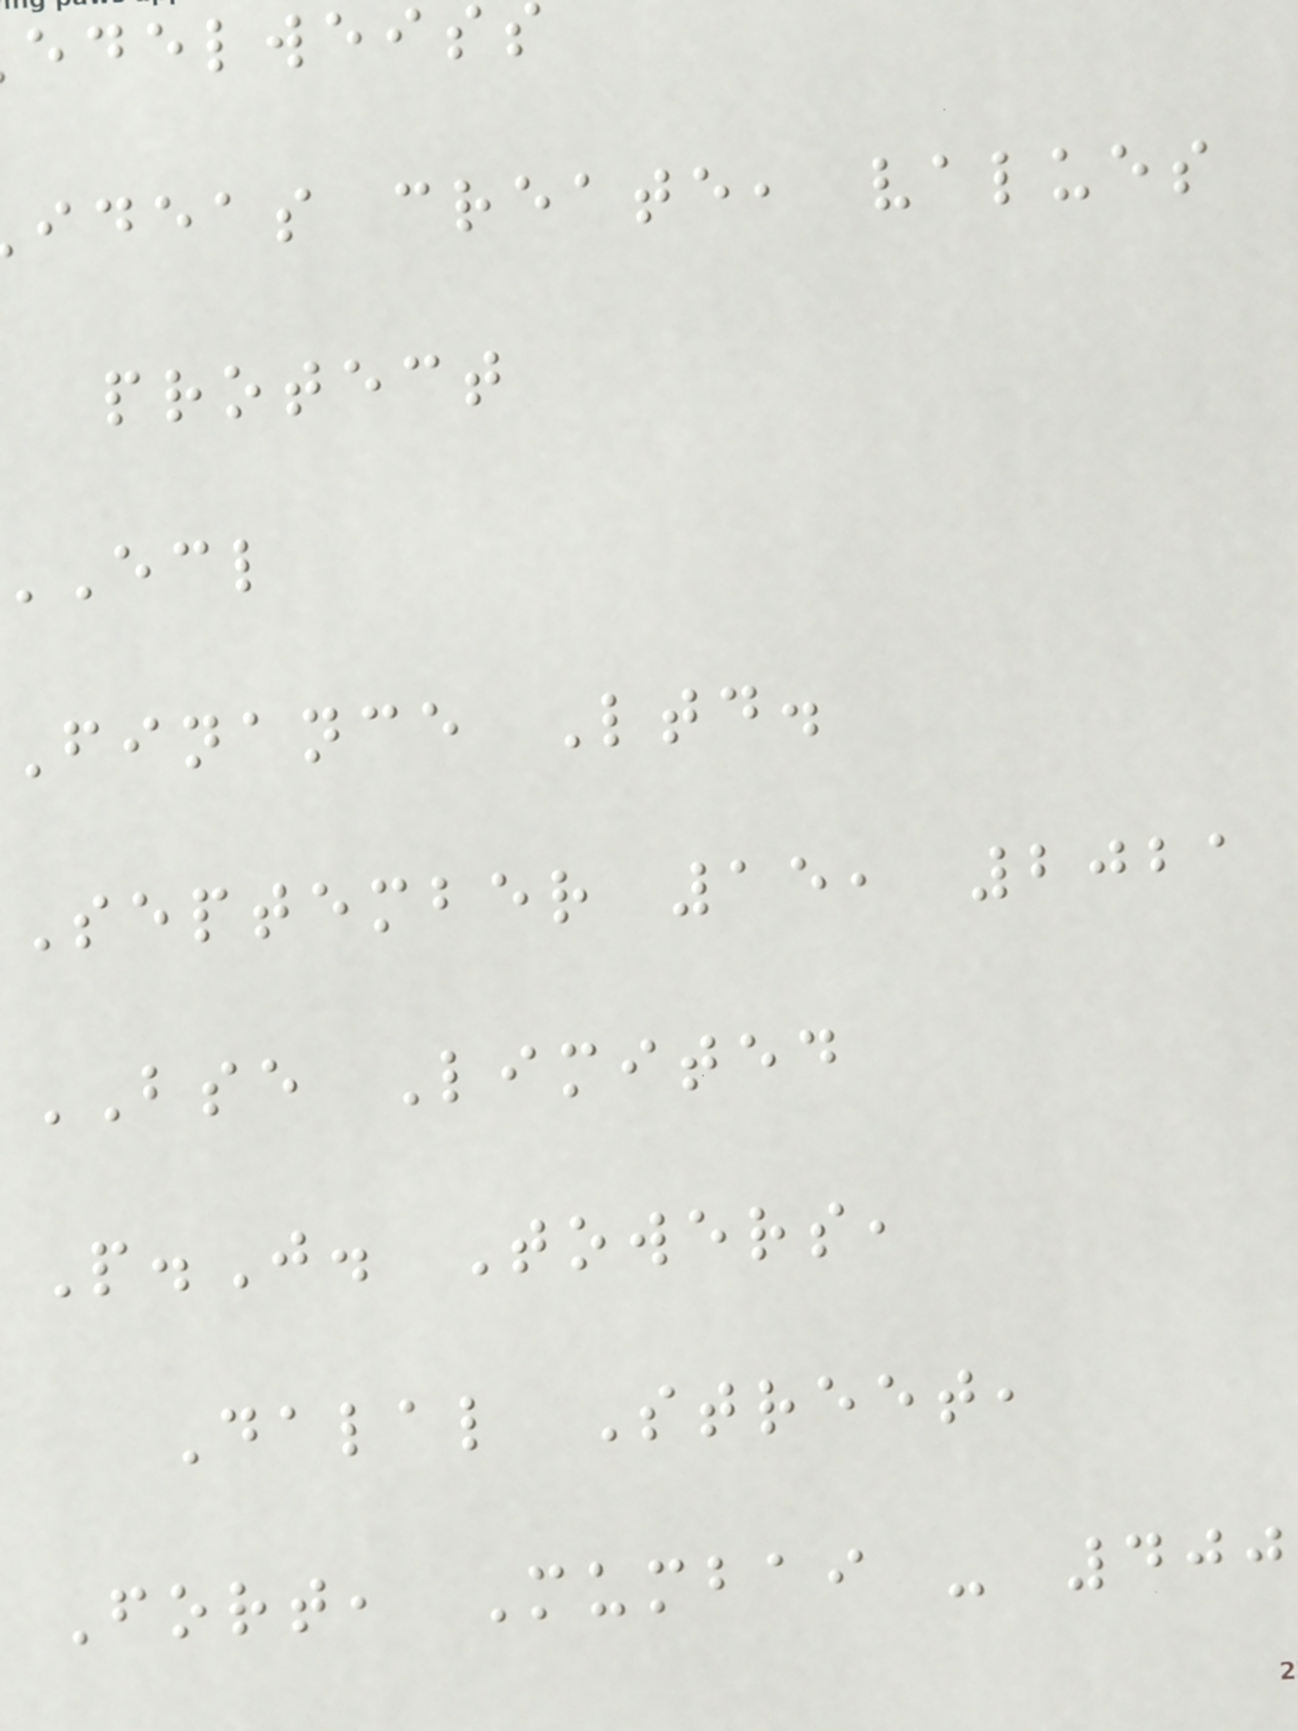ideas create, values
protect
Finance Ltd.
September 15, 2021
BSE Limited
P.J. Towers,
Dalal Street,
Fort, Mumbai - 400
